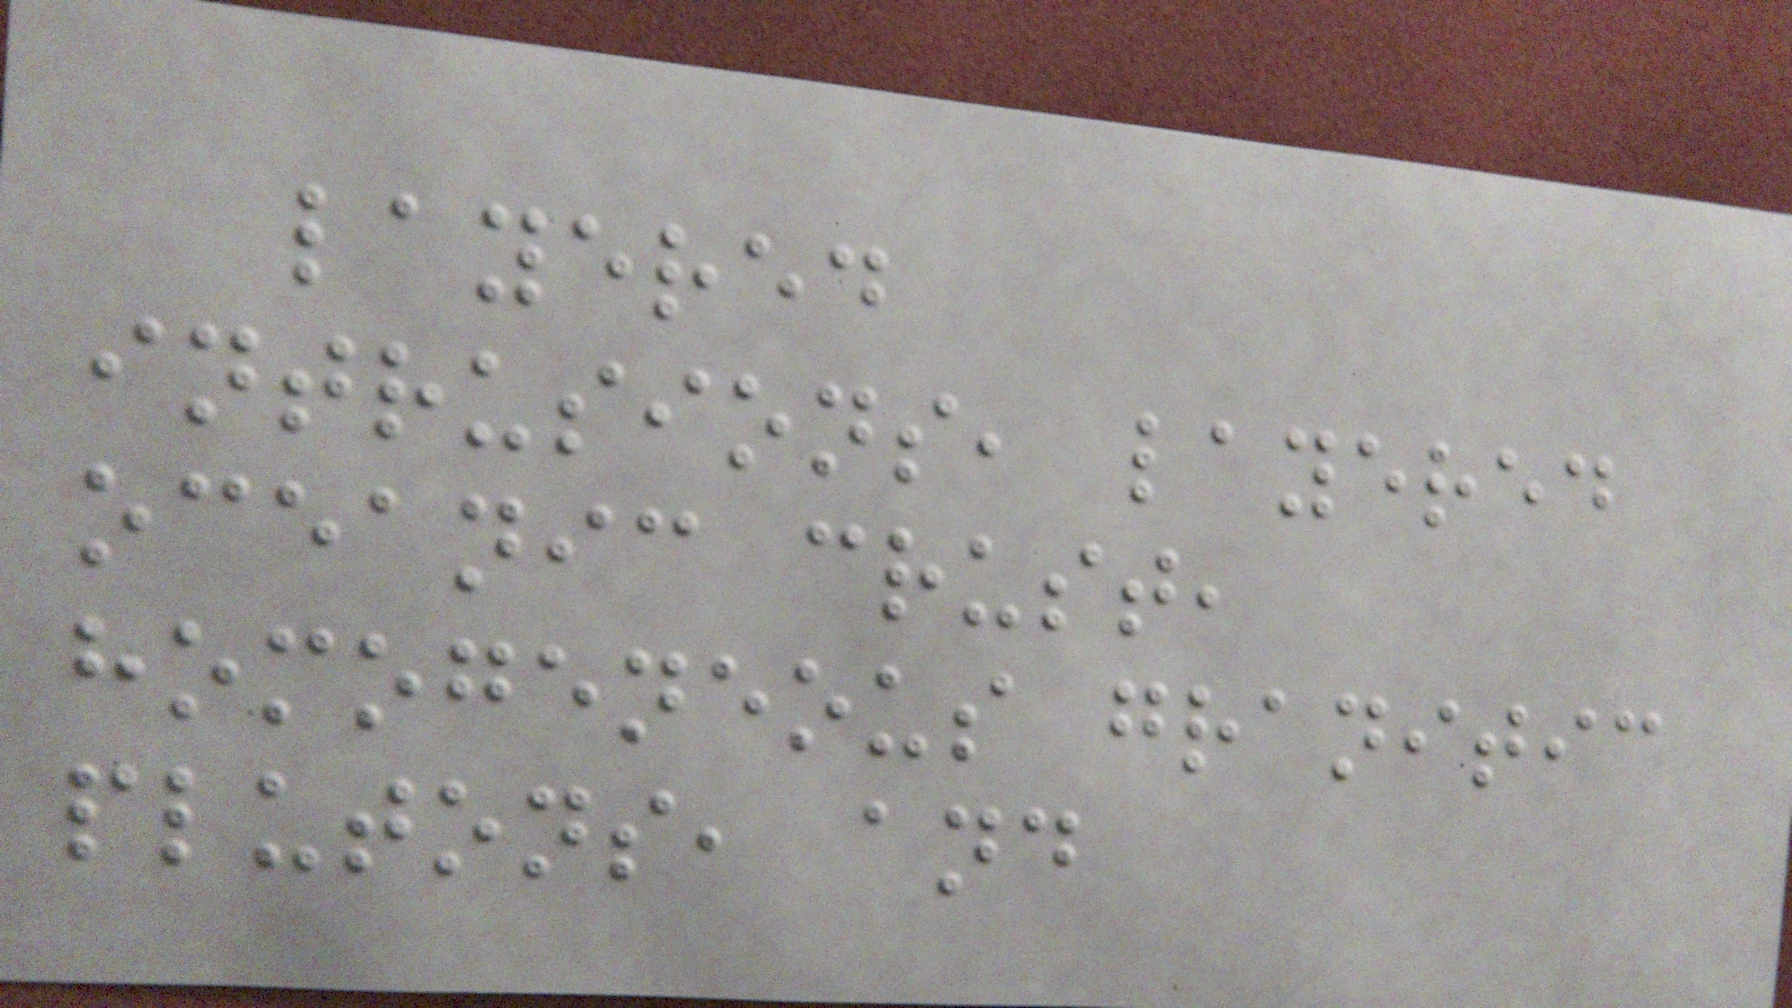layered
intrusions, layered
oceanic crust,
homogeneous granitic
plutons, and
